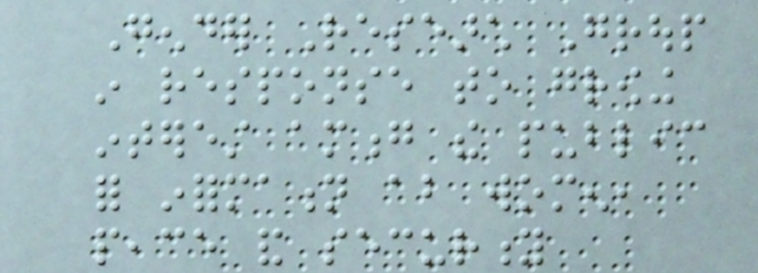Gender Research Group
in response to growing
interest among the public
for information about women,
peace and security
